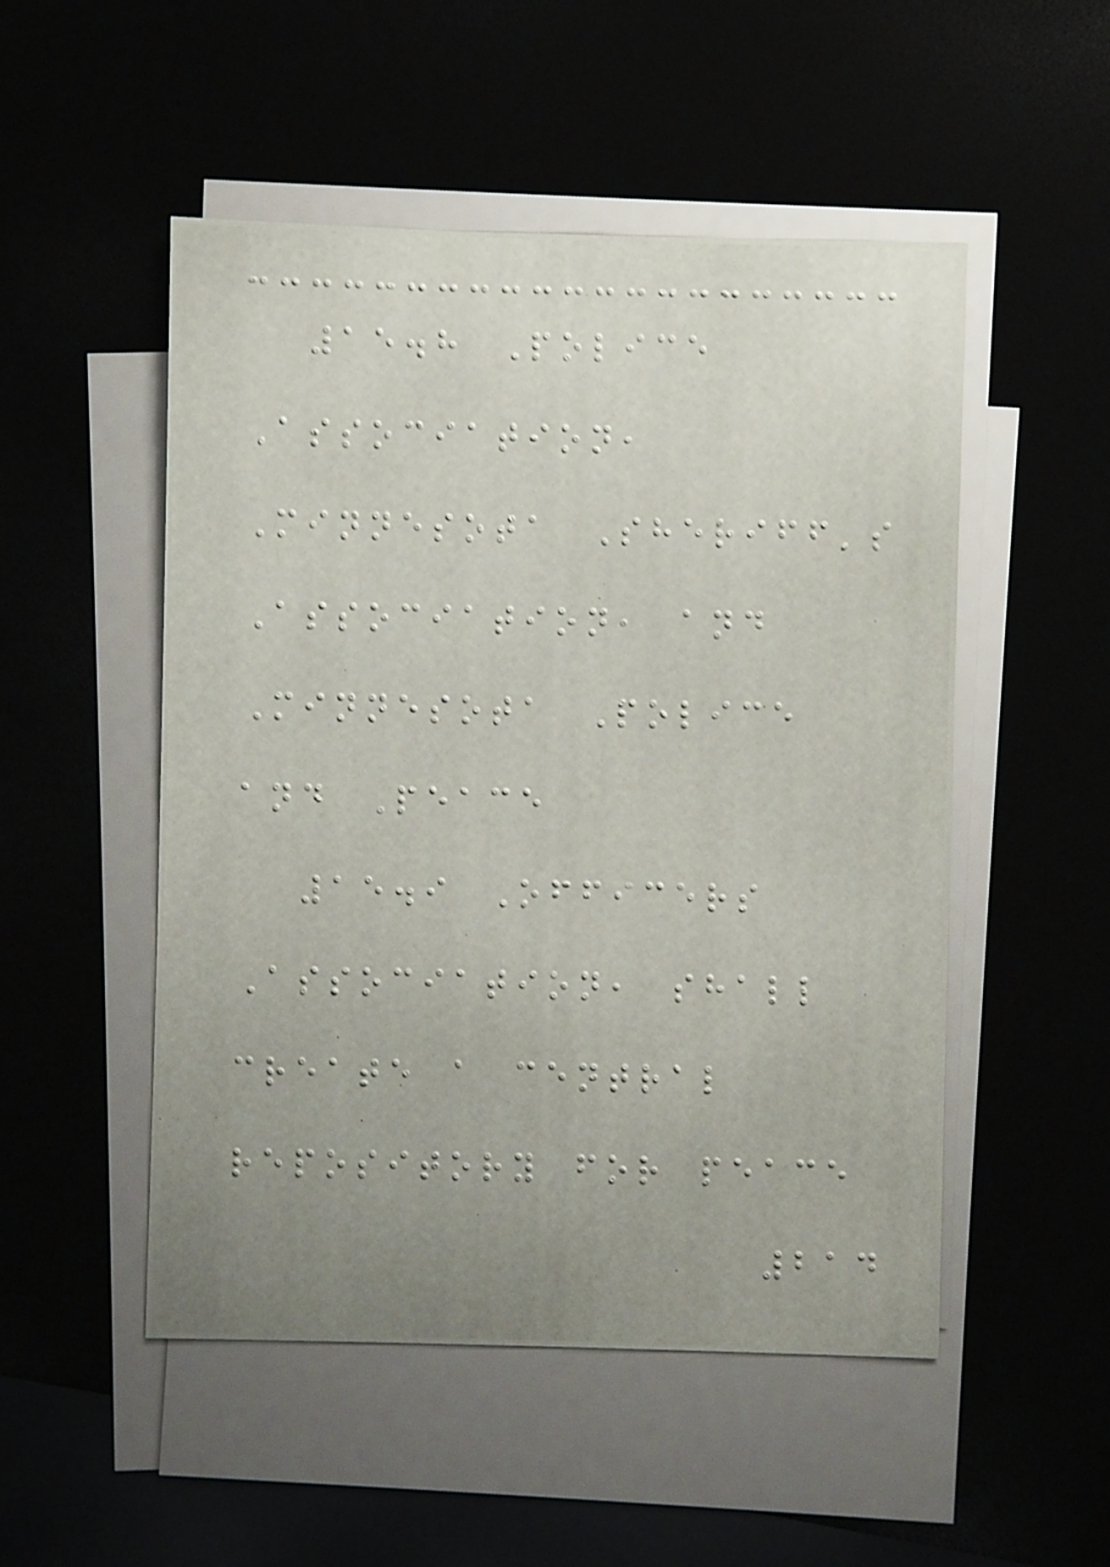15.8 Police
Association,
Minnesota Sheriff's
Association, and
Minnesota Police
and Peace
15.9 Officers
Association, shall
create a central
repository for peace
214
